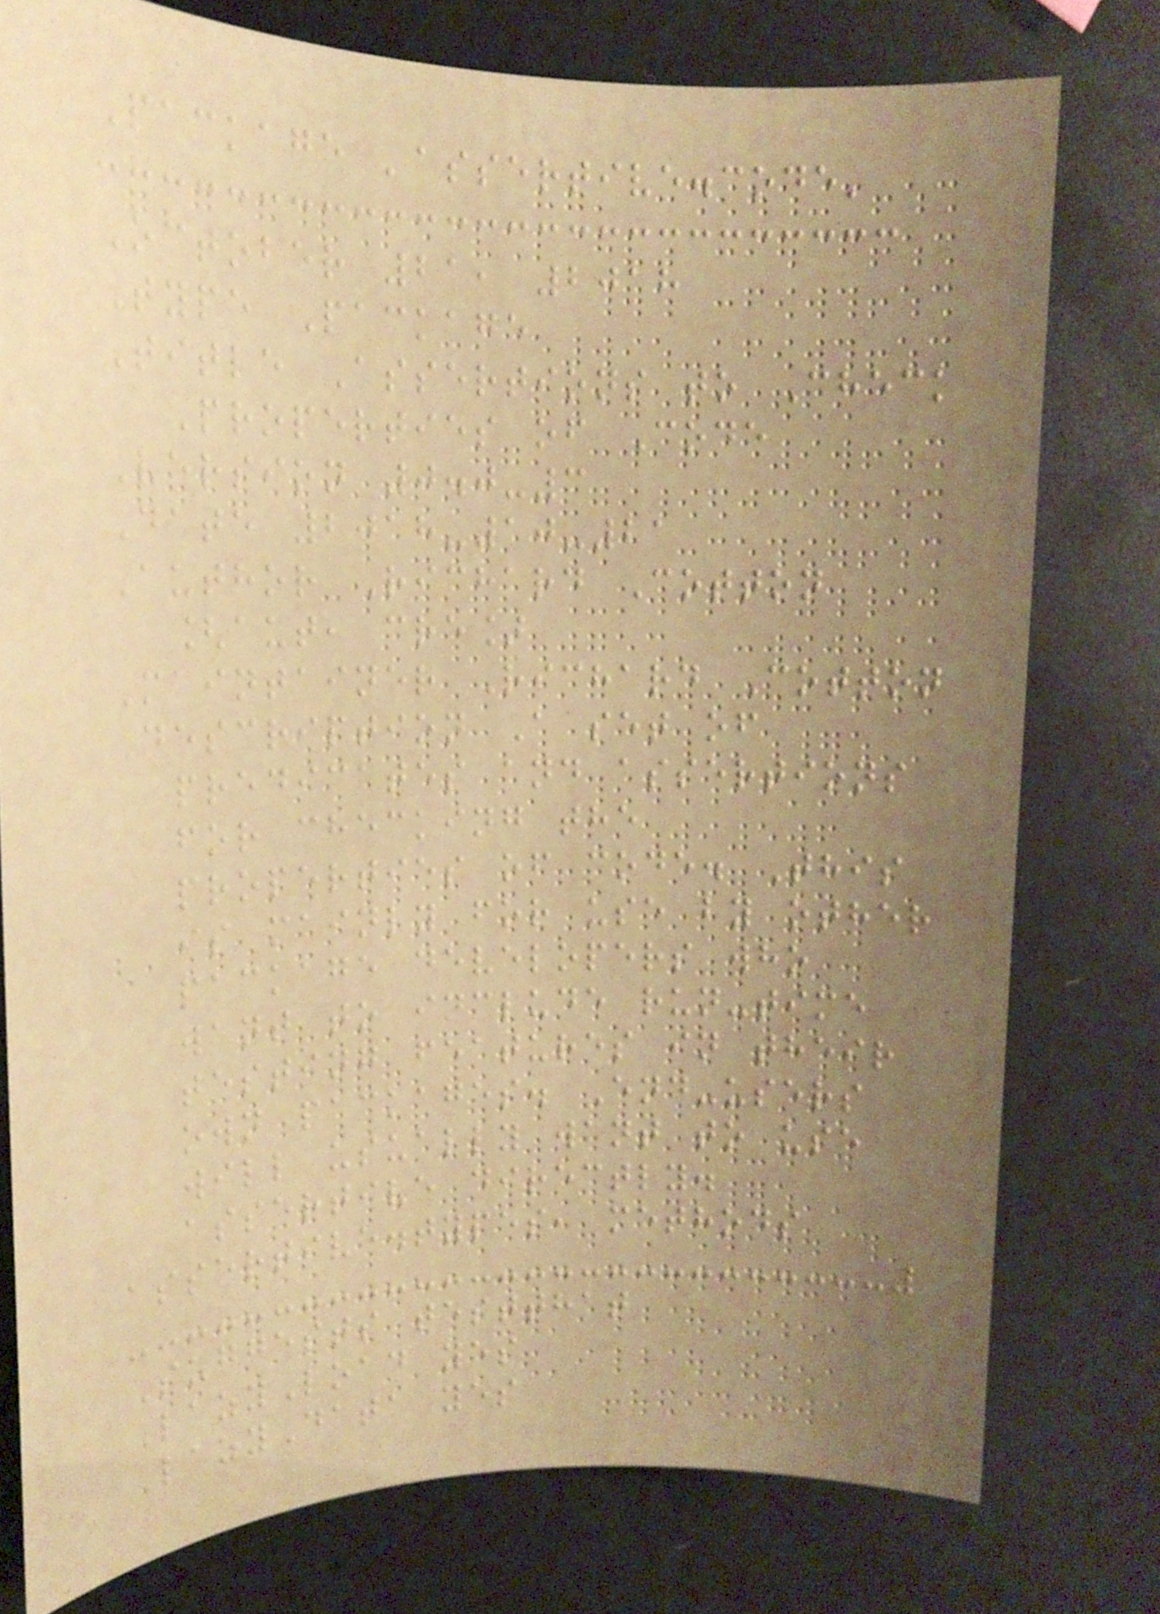Package 'assertive.code'
October 21, 2018
Type Package
Title Assertions to Check
Properties of Code
Version 0.0-3
Date 2018-10-21
Author Richard Cotton
[aut, cre]
Maintainer Richard Cotton
Description A set of
predicates and assertions
for checking the
properties of code. This
is mainly for use by other
package developers who
want to include run-time
testing features in their
own packages. End-users
will usually want to use
assertive directly.
assertive.types, methods
Suggests testthat
LazyLoad yes
LazyData yes
